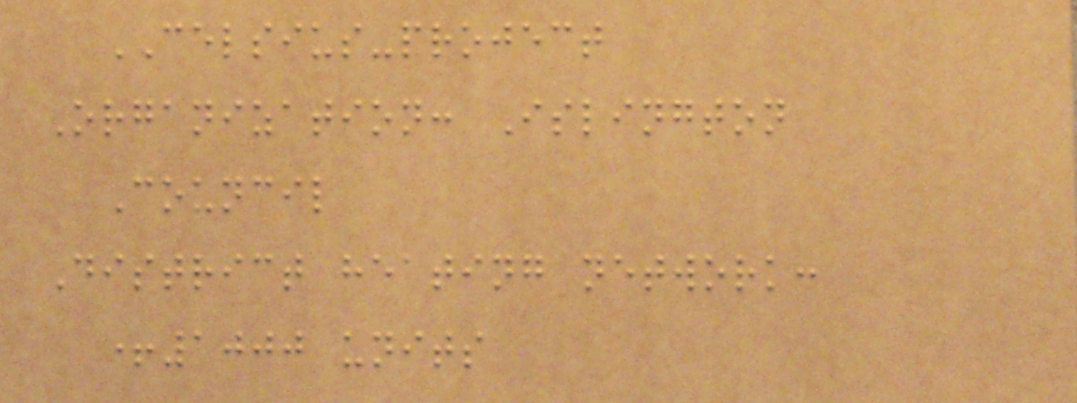CELSIUS-project
Organization: Islington
Council
District heating network:
+1000 units
